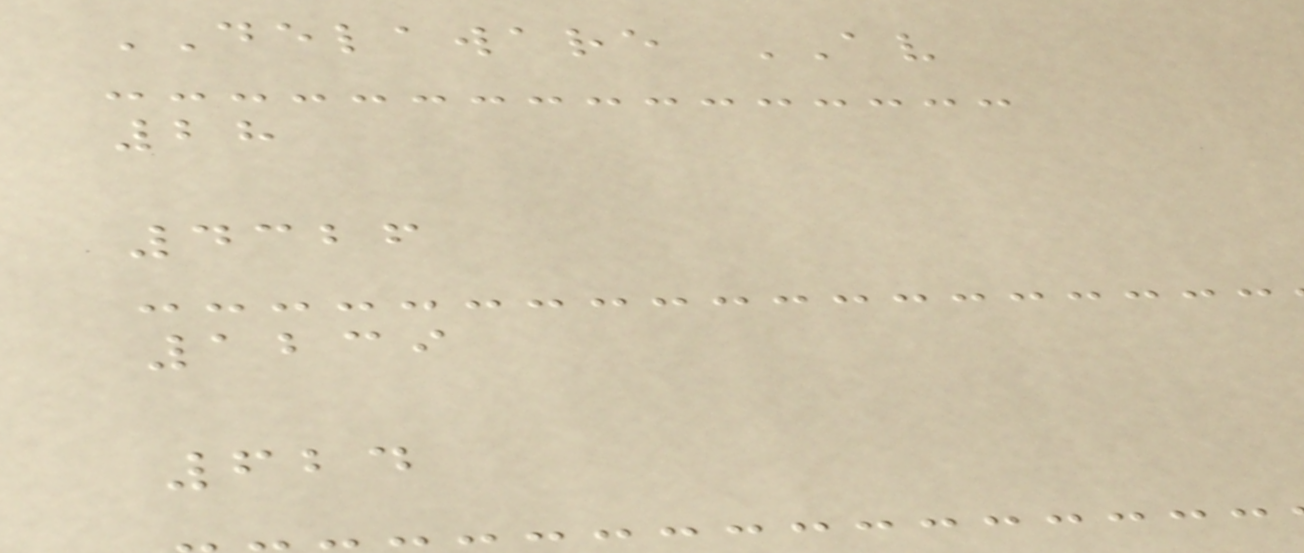DELAWARE AV
28
4326
1239
624
